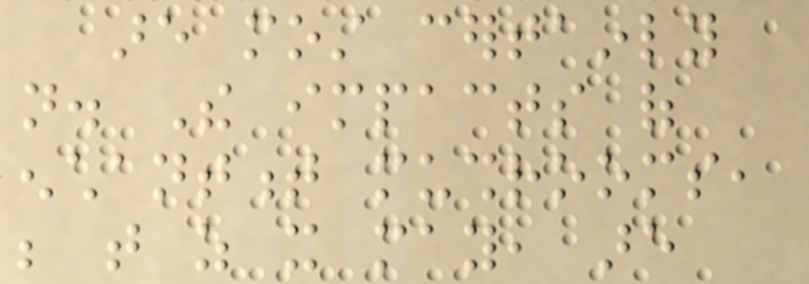are most certainly
not. The impacts of
enchantment mushrooms,
be that as it may, are
